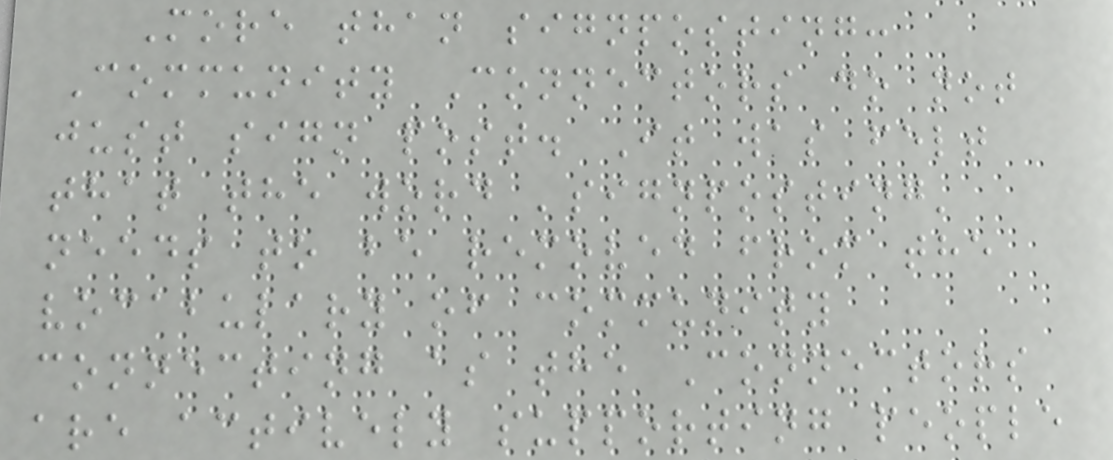More than signposting:
Community Connectors do not
just sign post. It was felt
that the word 'signposting'
needs to be removed from the
vocabulary of community
connecting as the Connectors
are actively supporting people
